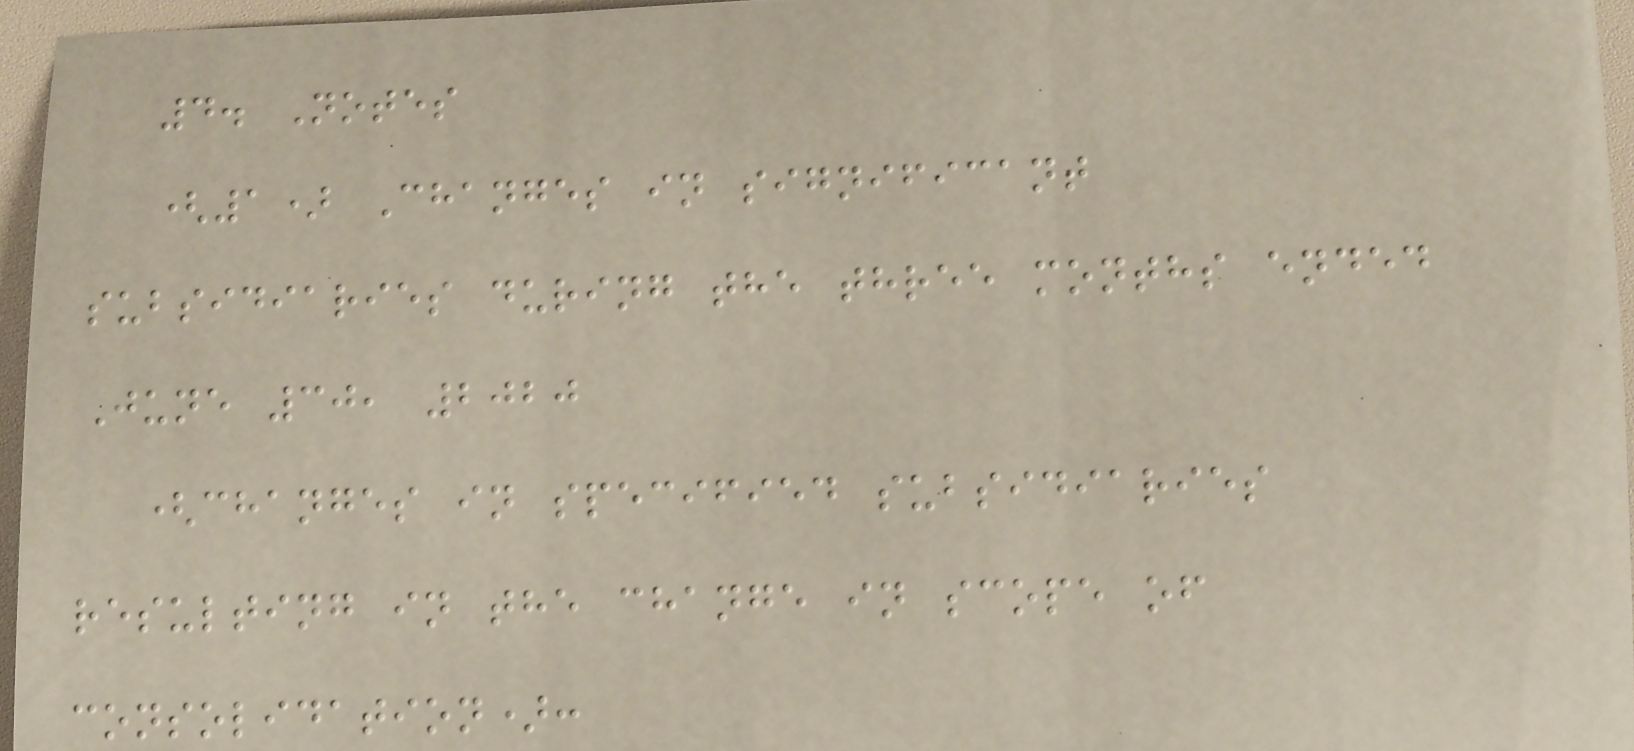4. Notes
(1) Changes in significant
subsidiaries during the three months ended
June 30, 2020
(changes in specified subsidiaries
resulting in the change in scope of
consolidation):
